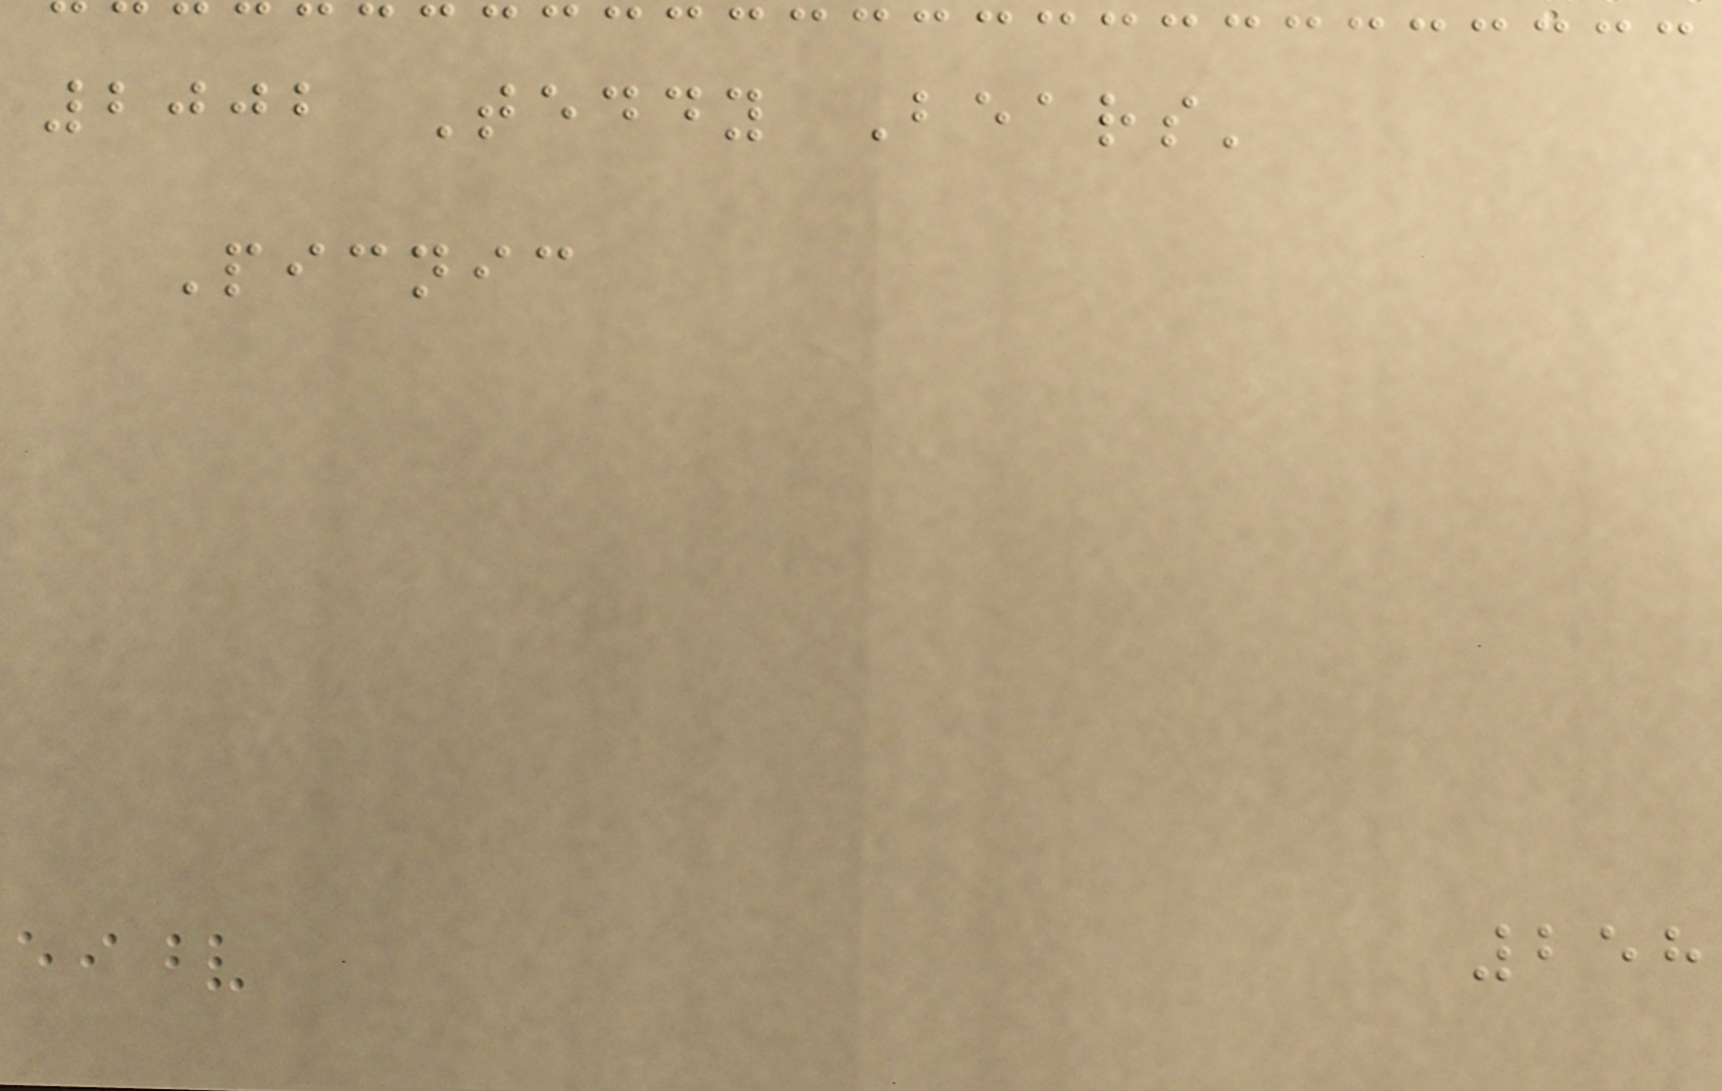2002 Teddy Bears'
Picnic
258
